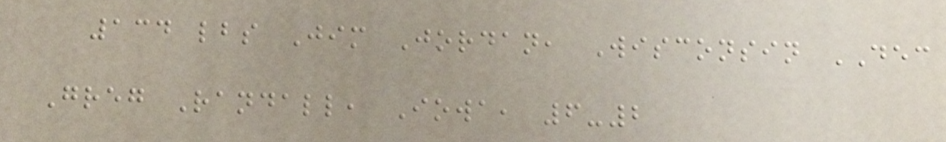134 lbs Jim Jordan, Wisconsin DEC
Greg Randall, Iowa, 6-2
